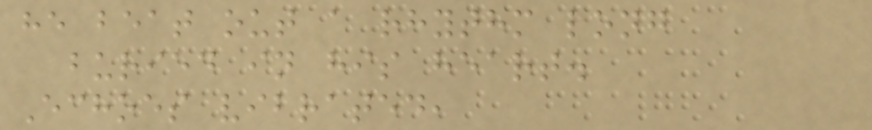he beat out a rhythm long
buried in his heart.
Echoes vibrated,
